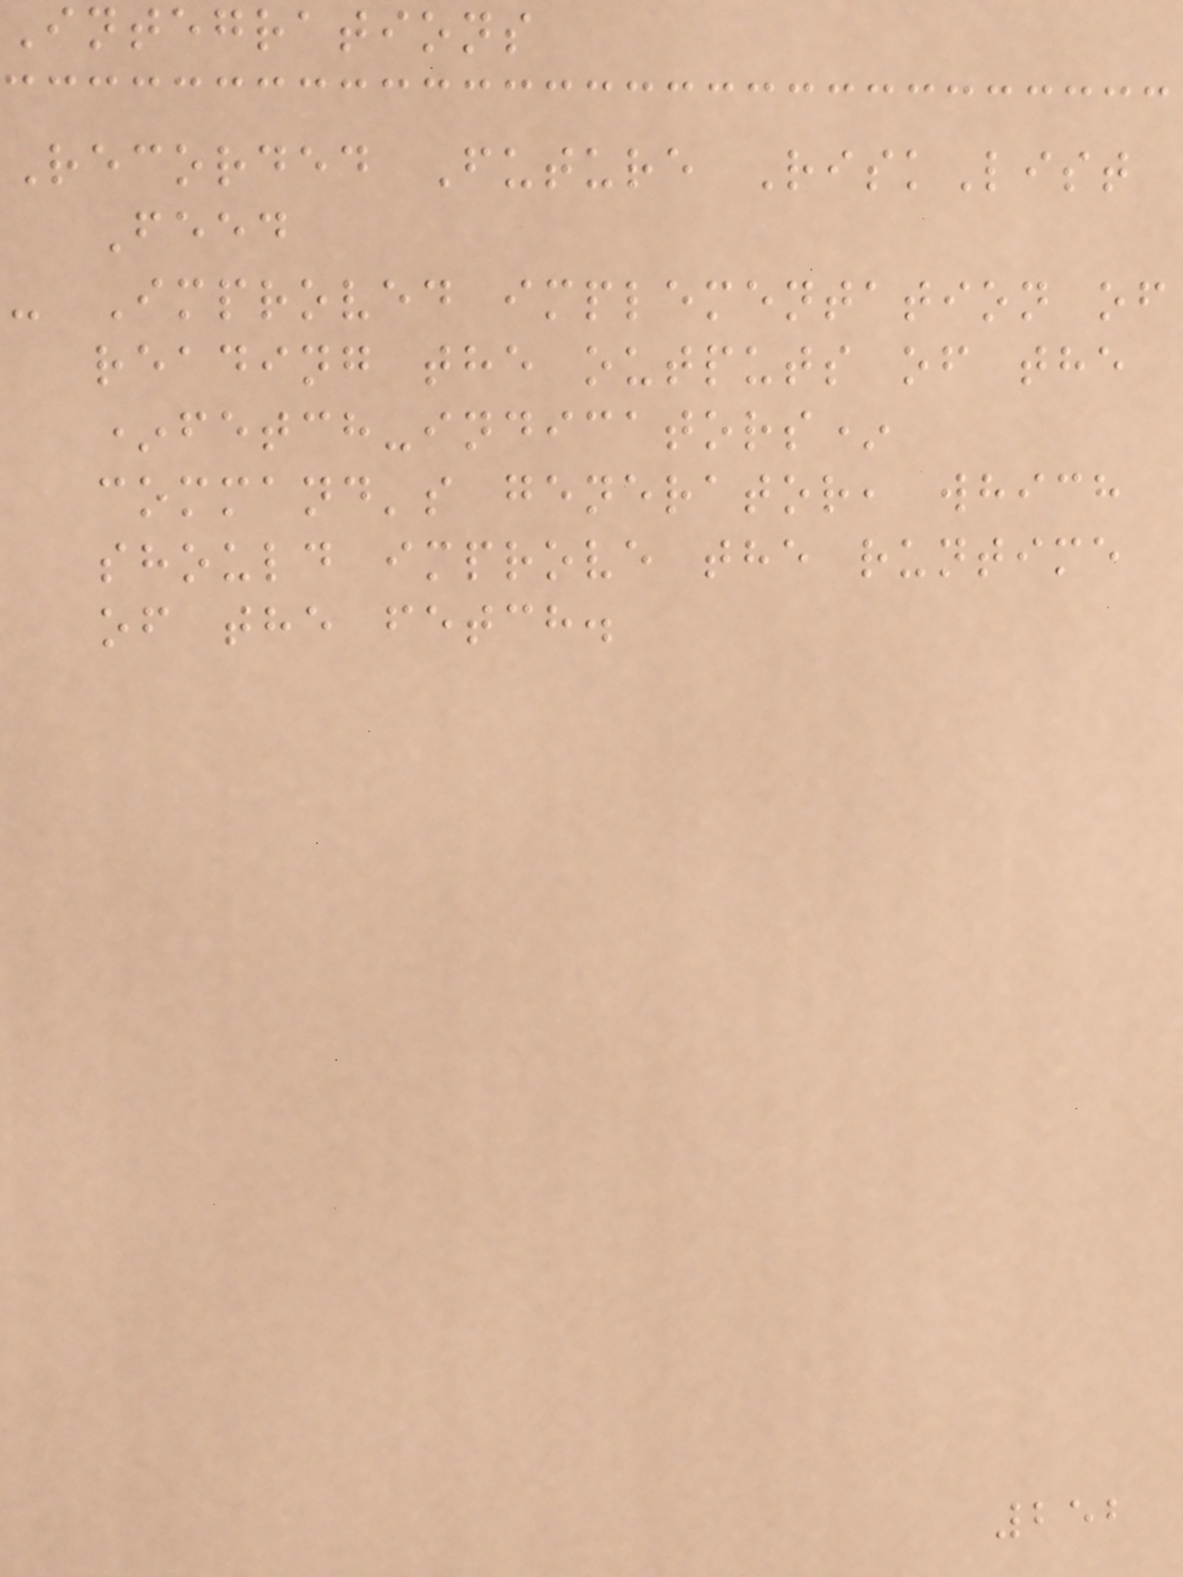Integrations
Recorded Future RiskList
Feed
- Improved implementation of
reading the outputs of the
*fetch-indicators*
command's generator, which
should improve the runtime
of the fetch.
252
